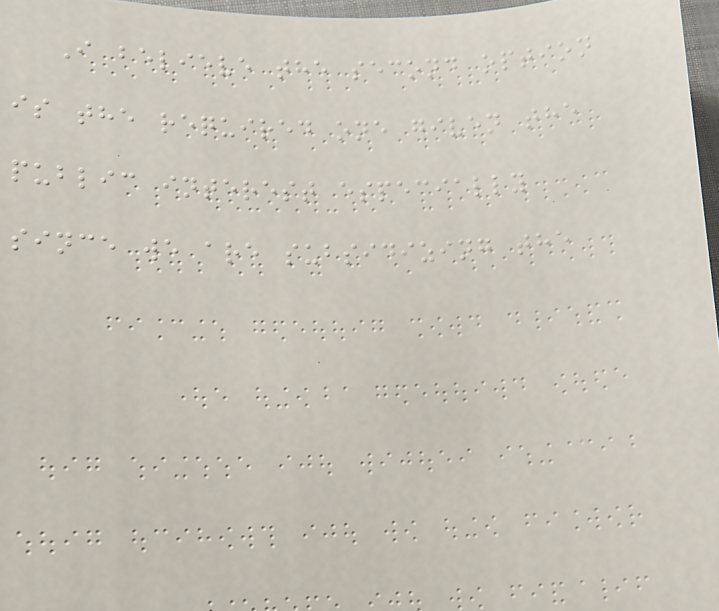I believe the second option
is the required one given the
public interest especially
since we are subsidizing the
